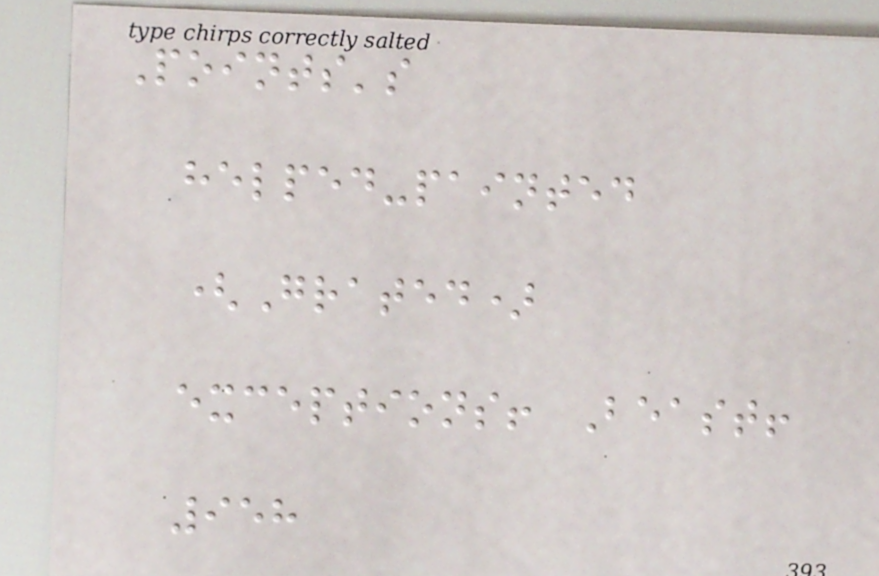Points's
helped-painted
(Grated)
exceptions! Beast!
958
